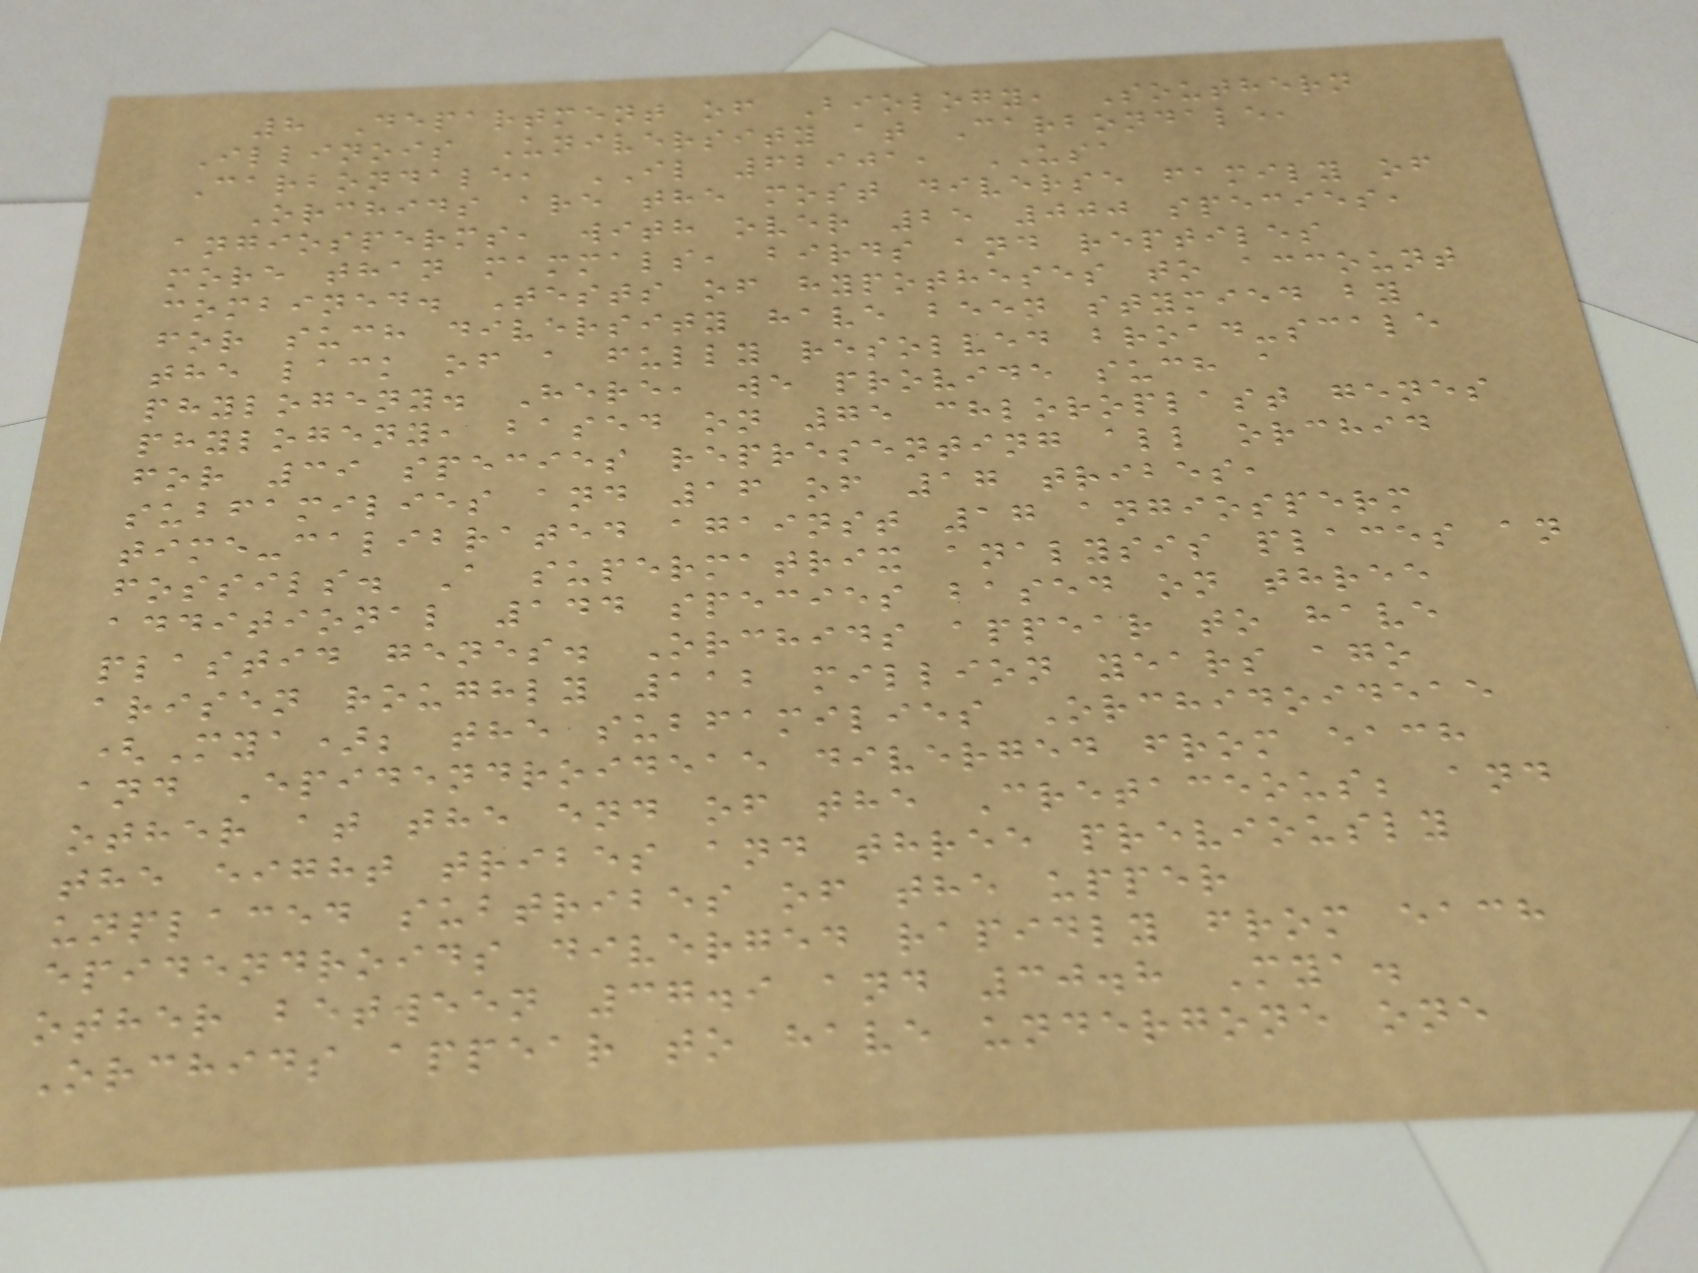8 Department of Biology, Southern
Illinois University at Carbondale,
Carbondale, IL 62901, USA
Orchids are the most diverse family of
angiosperms, with over 25 000 species,
more than mammals, birds and reptiles
combined. Tests of hypotheses to account
for such diversity have been stymied by
the lack of a fully resolved broad-scale
phylogeny. Here, we provide such a
phylogeny, based on 75 chloroplast genes
for 39 species representing all orchid
subfamilies and 16 of 17 tribes,
time-calibrated against 17 angiosperm
fossils. A supermatrix analysis places an
additional 144 species based on three
plastid genes. Orchids appear to have
arisen roughly 112 million years ago
(Mya); the subfamilies Orchidoideae
and Epidendroideae diverged from each
other at the end of the Cretaceous; and
the eight tribes and three previously
unplaced subtribes of the upper
epidendroids diverged rapidly from each
other between 37.9 and 30.8 Mya.
Orchids appear to have undergone one
